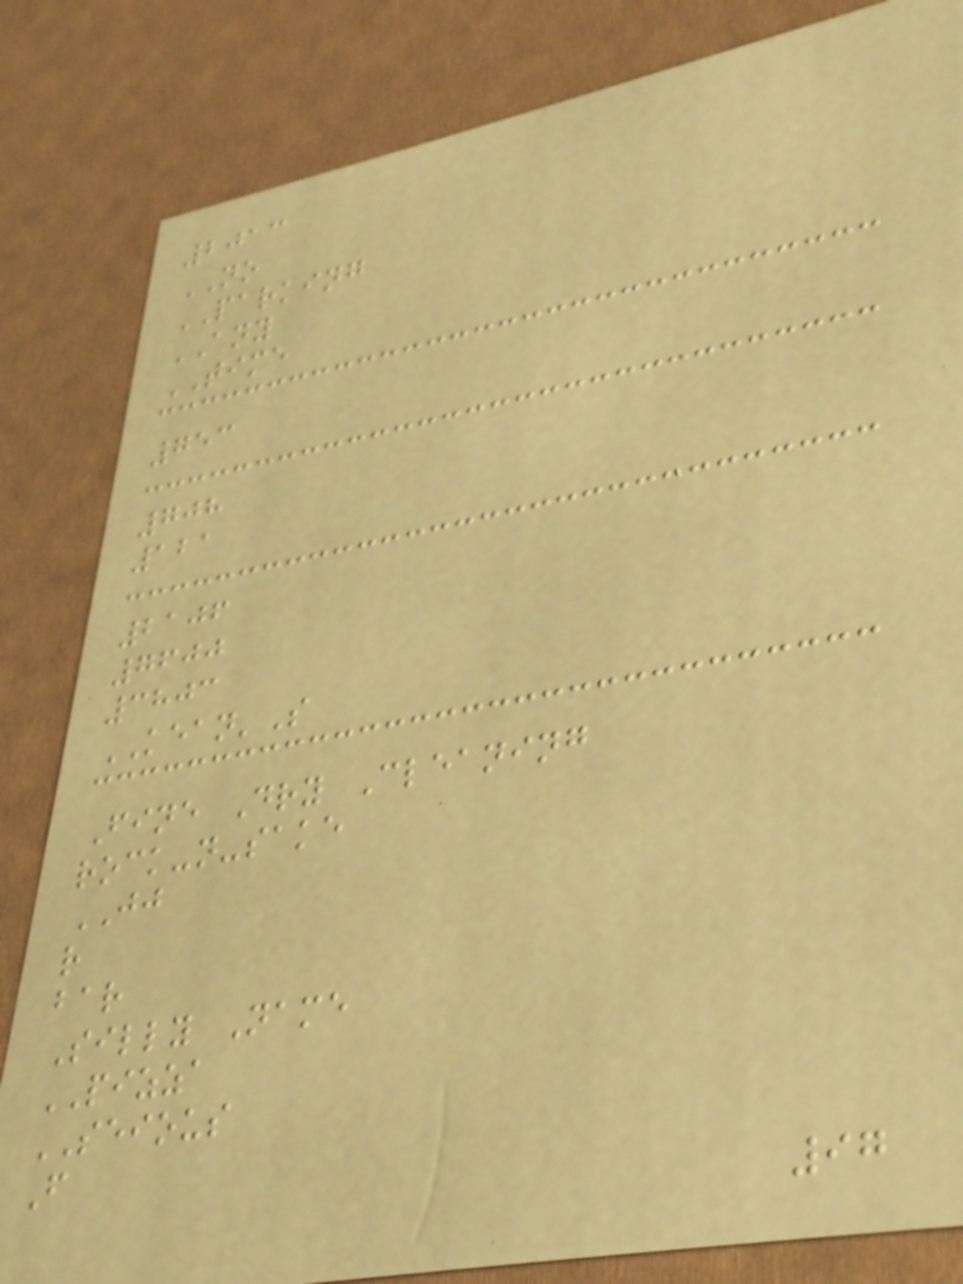2013
NO
PARKING
ANY
TIME
753
708
121
2106
7600
3803
KEAN'S
Fine Dry Cleaning
rock-n-sake
JJ
r
bar
Silly Name
PIZZA
SEIOUS
F
97
